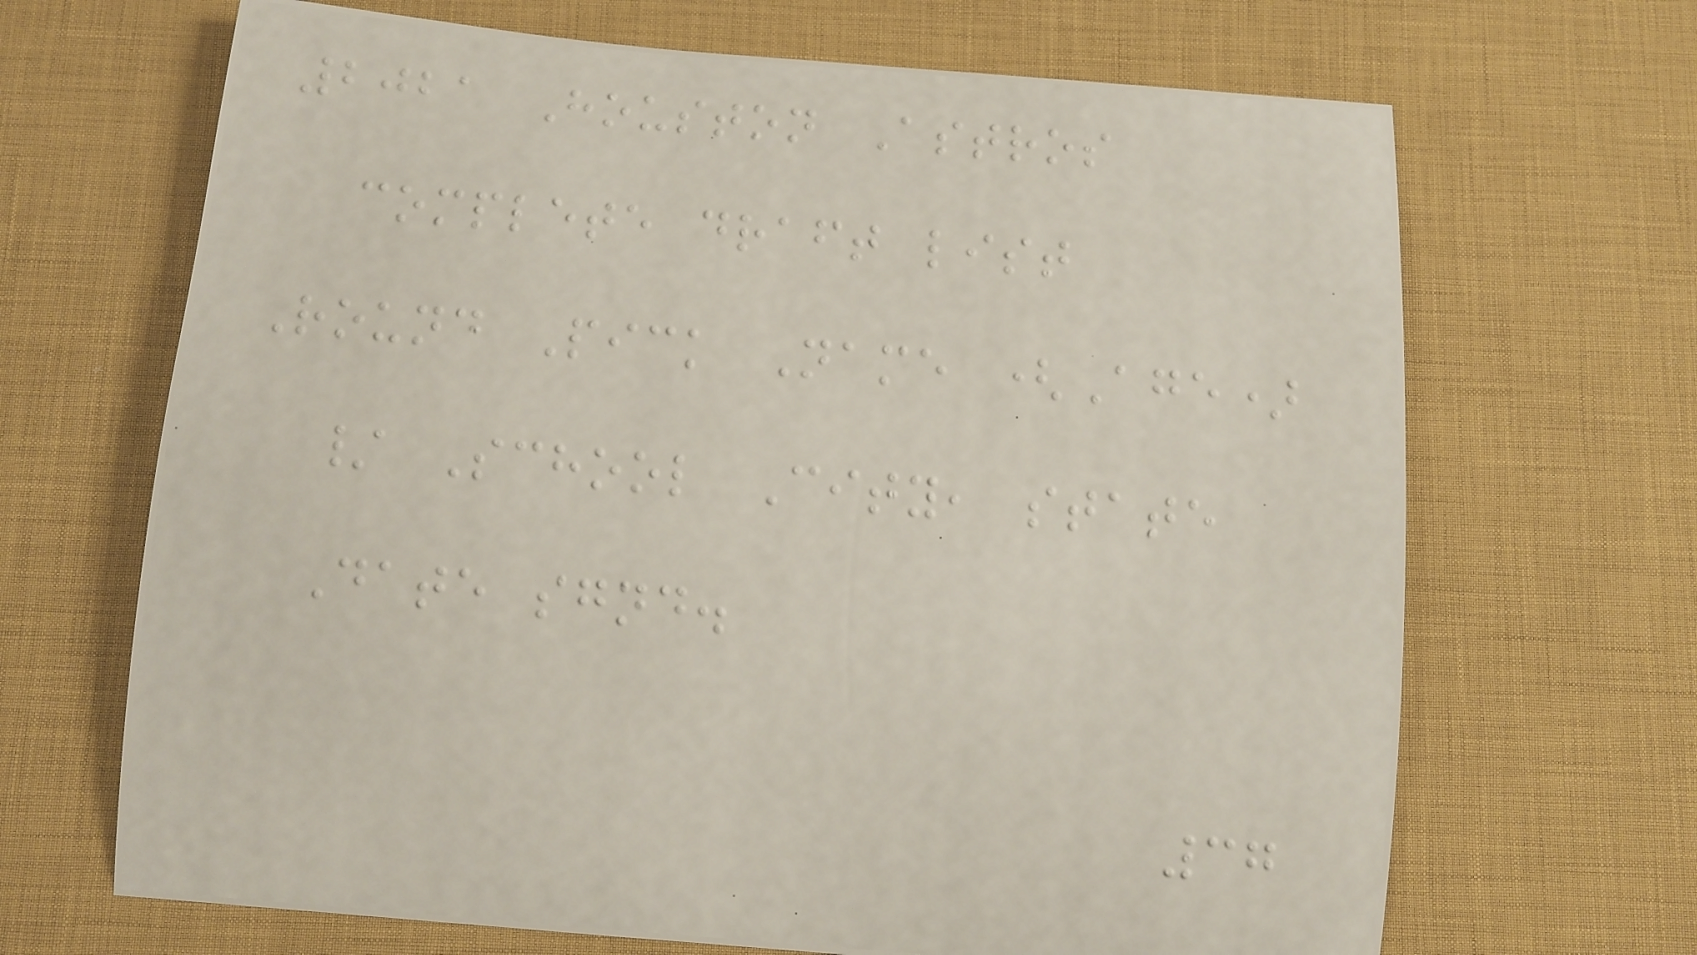2021 Houston Astros
complete draft list
Round Pick Name (Age)
/ School City, state
Date sgnd.
37
